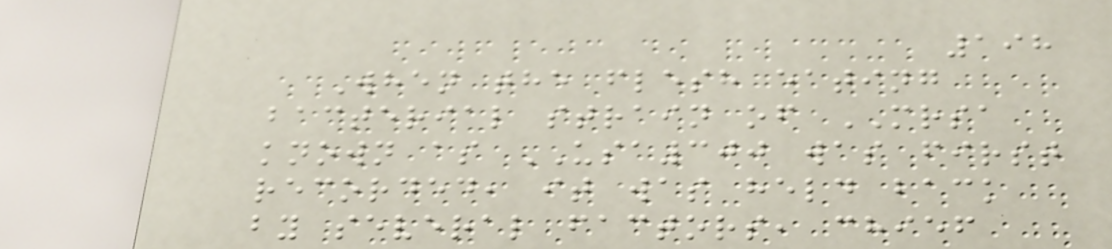198
When the flesh eating
bacterial strain of MRSA
known as USA300 was first
recorded, it was held back
by several factors, chief
